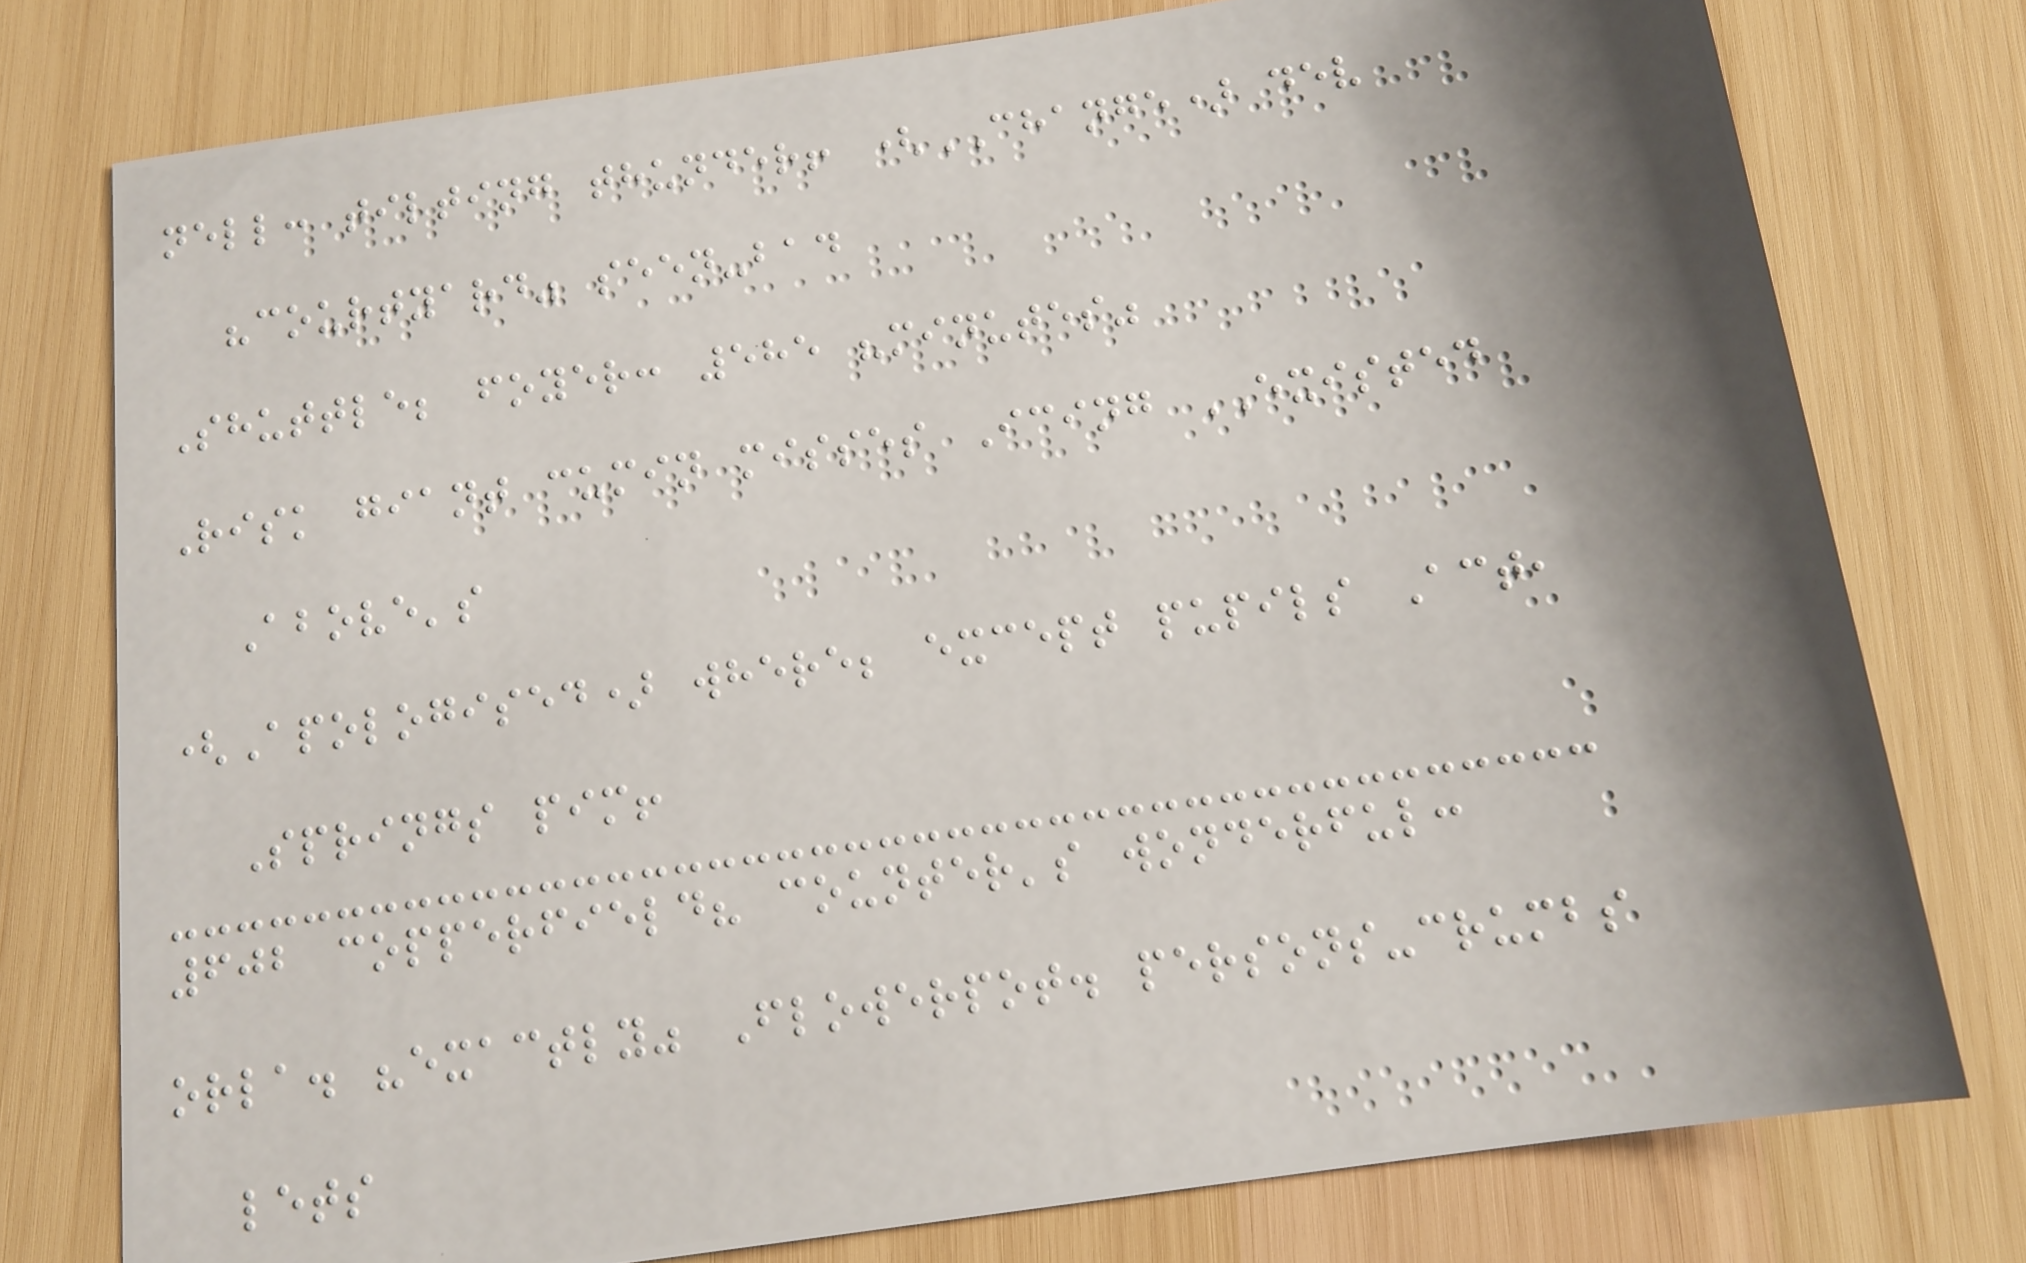nell: tilting thunder! (CHANGE) dev
"courtyard" seen-bad
Shuttle; foyer: 585 "minutes"
Risk giant cumin misses Icing EXISTED
Above's
(Apologised) where; except pupils Act,
Springs pim!
602 copperfield? counter's wonderful:
orla. "exactly" Flowerpot. persons-crumbs
lets
